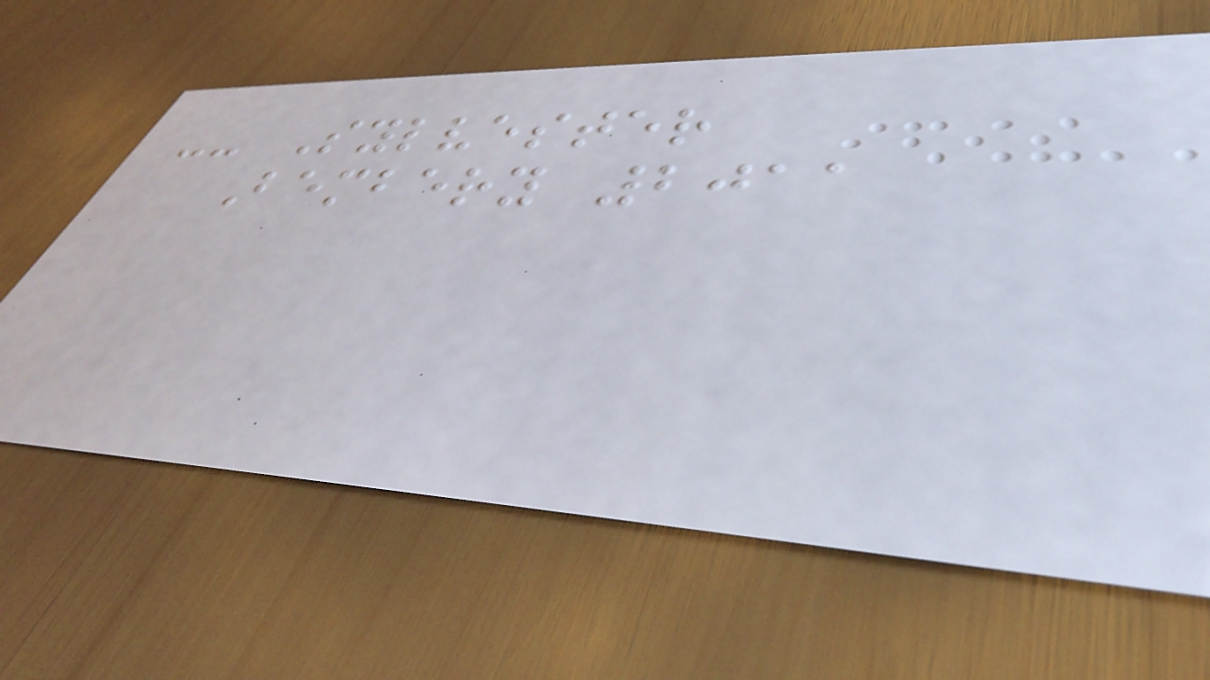-- Sylvester
Bembery 2011
